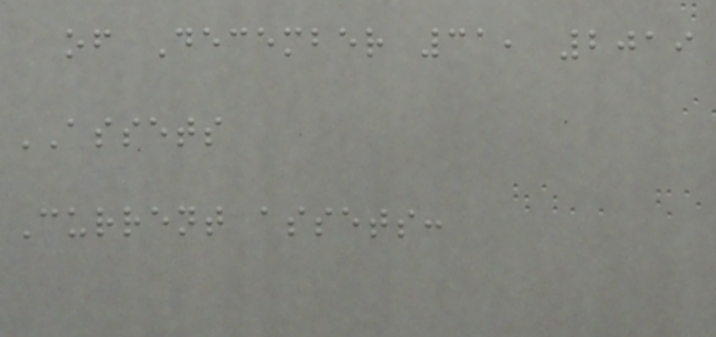of December 31, 2019
ASSETS
Current assets:
